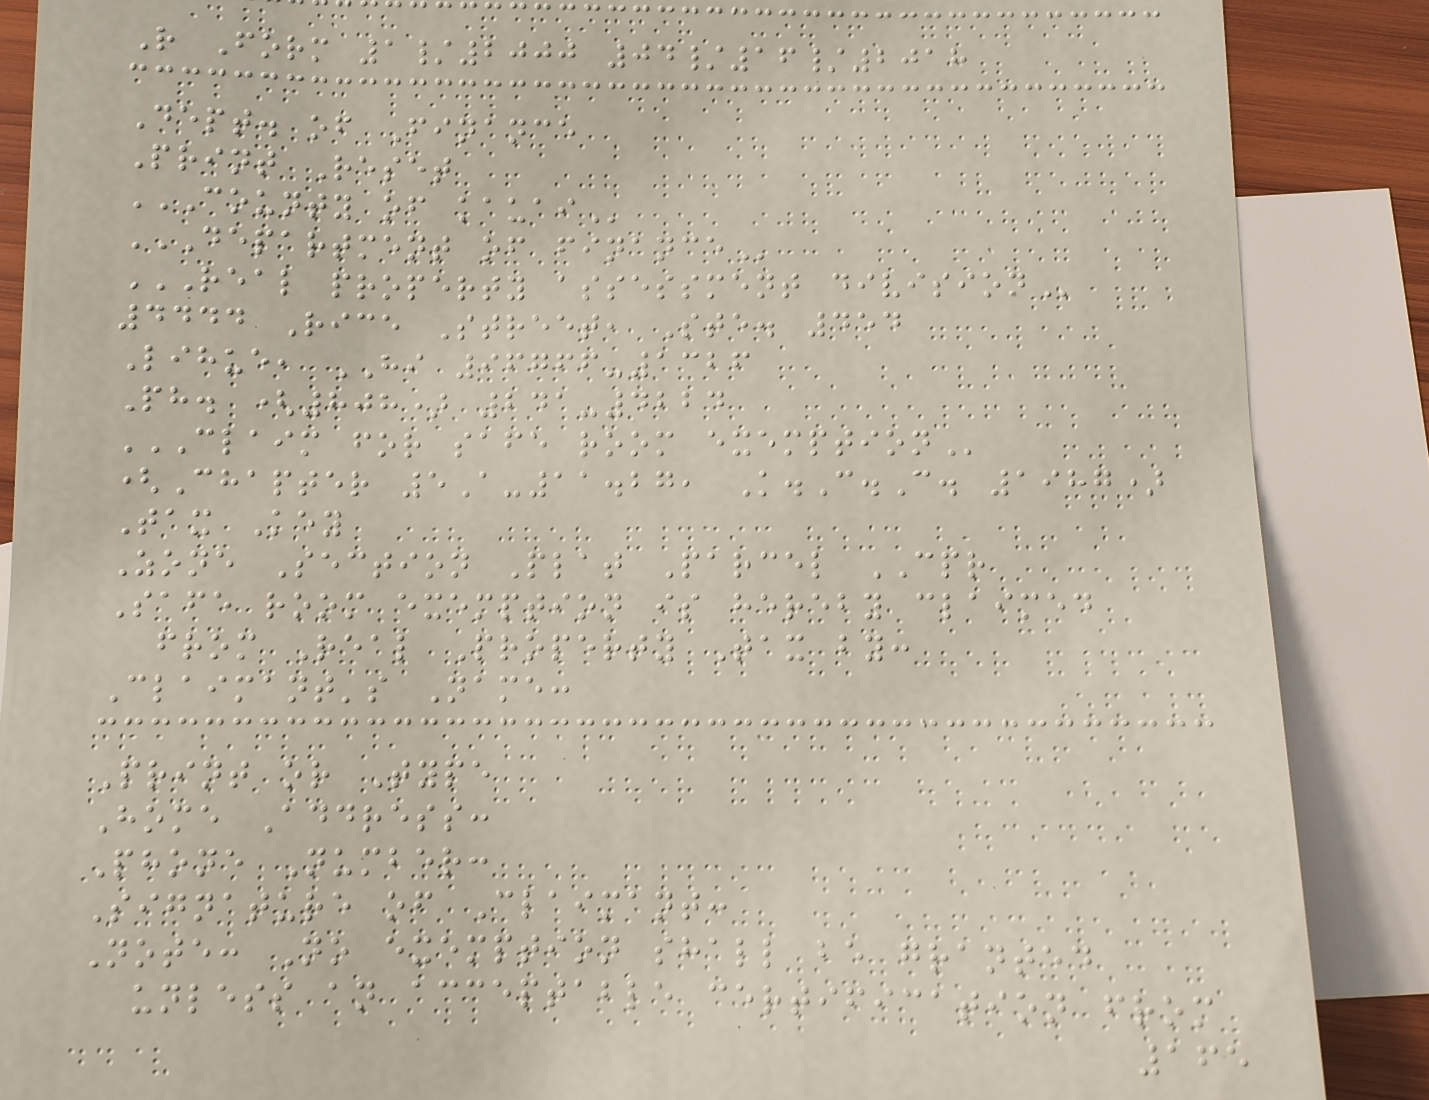R Form 1/2000 04/16/2018
Dept. of Finance
Print Reset
COUNTY OF KAUAI
DEPARTMENT OF FINANCE
REAL PROPERTY ASSESSMENT DIVISION
4444 Rice Street, Ste. 454
Lihue, HI 96766-1326
Ph. (808) 241-4224
CLAIM FOR SAFE ROOM EXEMPTION
(Chapter 5A-11.27, K.C.C. 1987)
Tax Key
Zone Section Plat Parcel CPR
Safe room exemption is hereby claimed
from Real Property Tax by:
Claimant's Name:
Print or Type
Home Address:
Phone Number:
Signature of Claimant:
Note: No exemption shall be granted
unless an acceptable certification from
165
